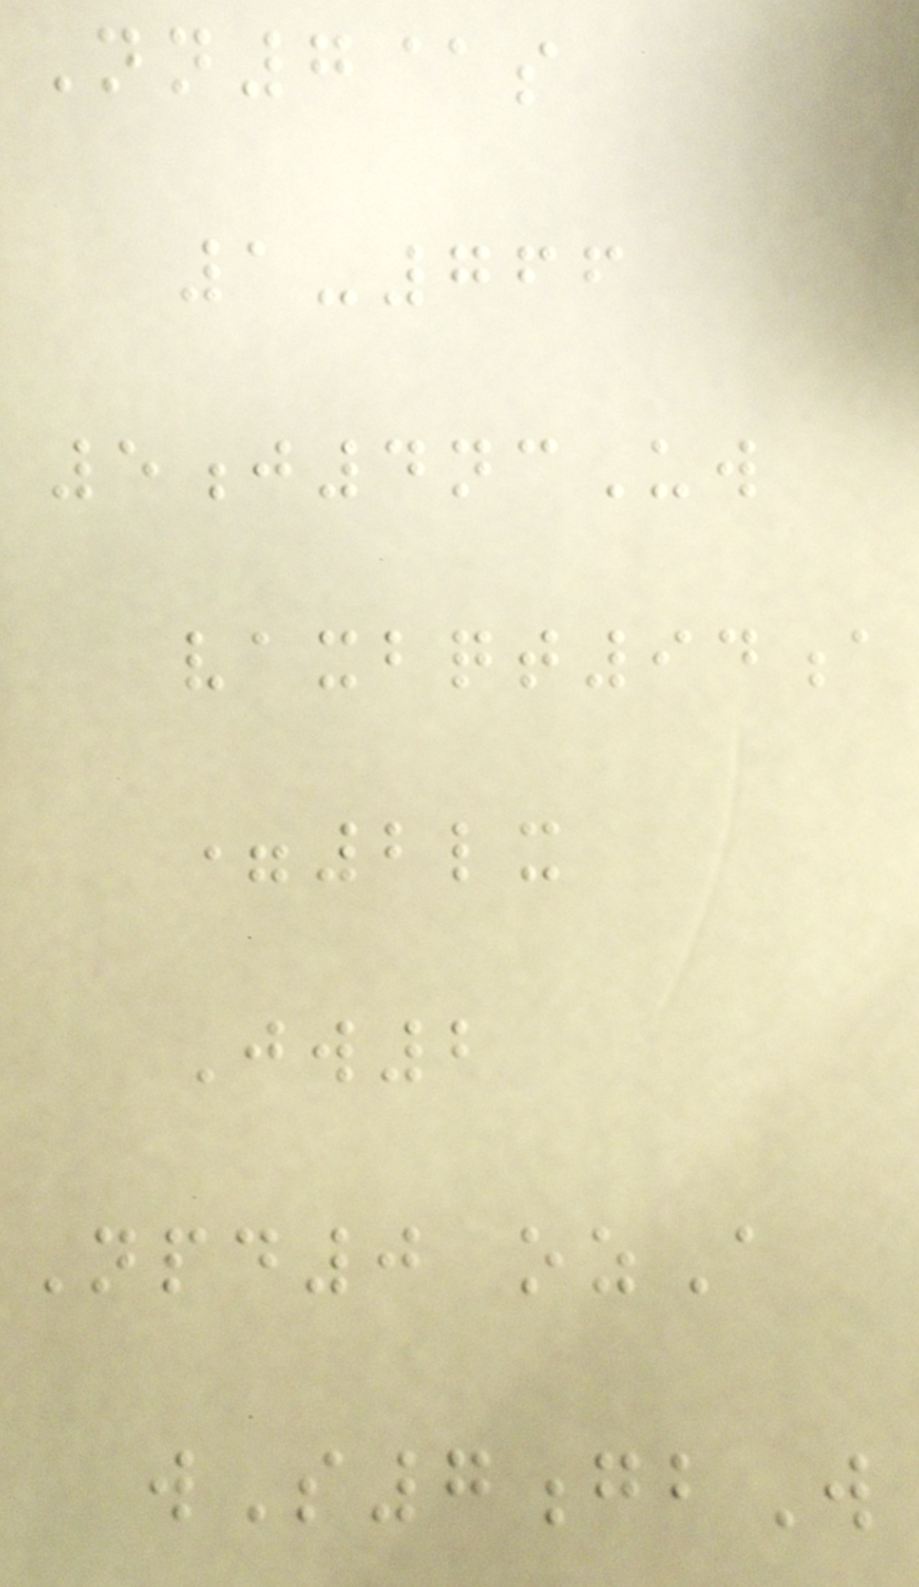Nn7@s
1-766
5j4ncUw
vaxbqt94a
=2lx
Jw2
Npd0 ozA
wS7gbW
